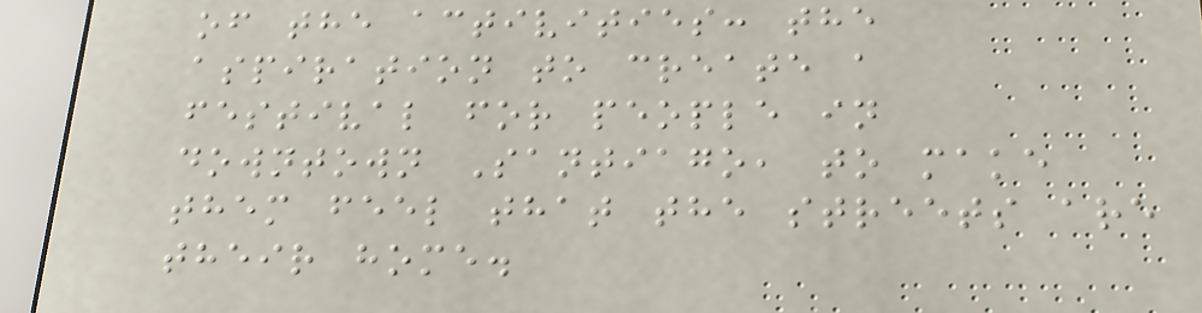of the activities: the
aspiration to create a
festival for people in
downtown Santiago, to make
them feel that the streets are
their home.
